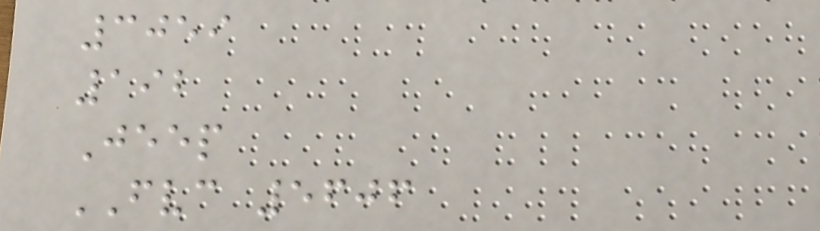3059
192
Jeep
FVC 5606
